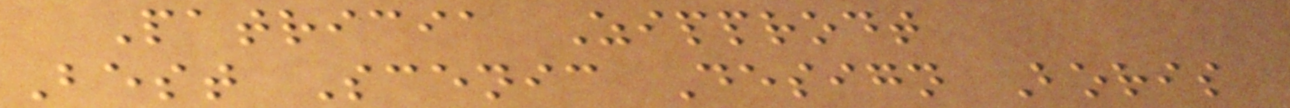Patricia Zipprodt
Best Scenic Design Boris
